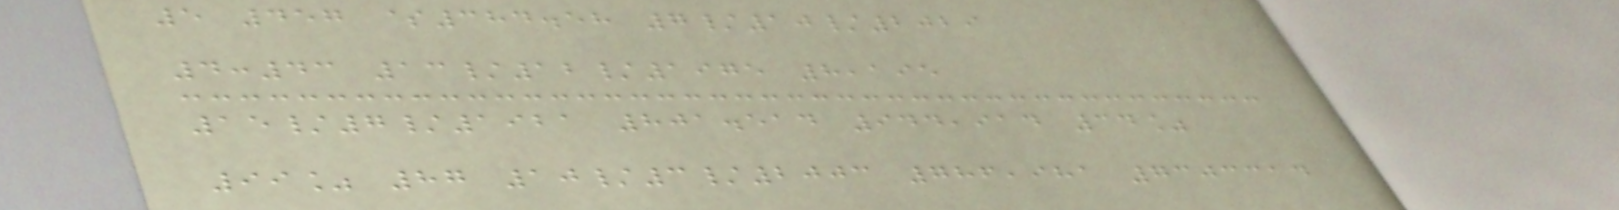5 457 $384.58 7/10/2029
4:43 13/12/1975 8,195
15/7/1921 801.514 944,914 34%
99% 87 10/3/2003 786,981 7303314
